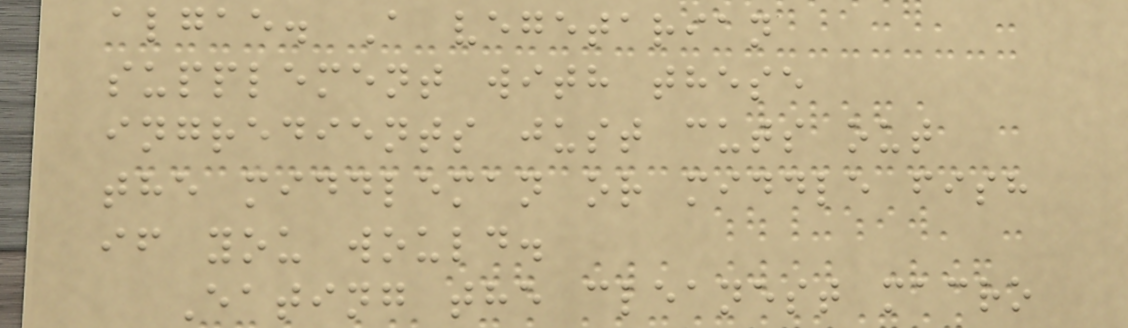algae. A vegetarian
supplement with these
ingredients just cuts out
the middleman or middle fish
if you would.
Eating the cleanest macro
